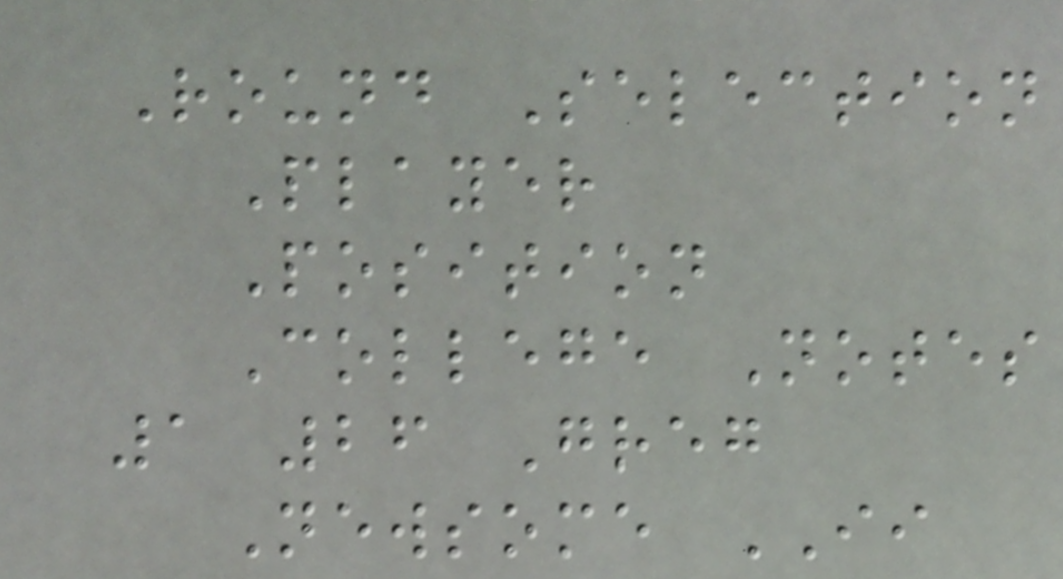Round Selection
Player
Position
College Notes
1 26 Greg
Newsome II
